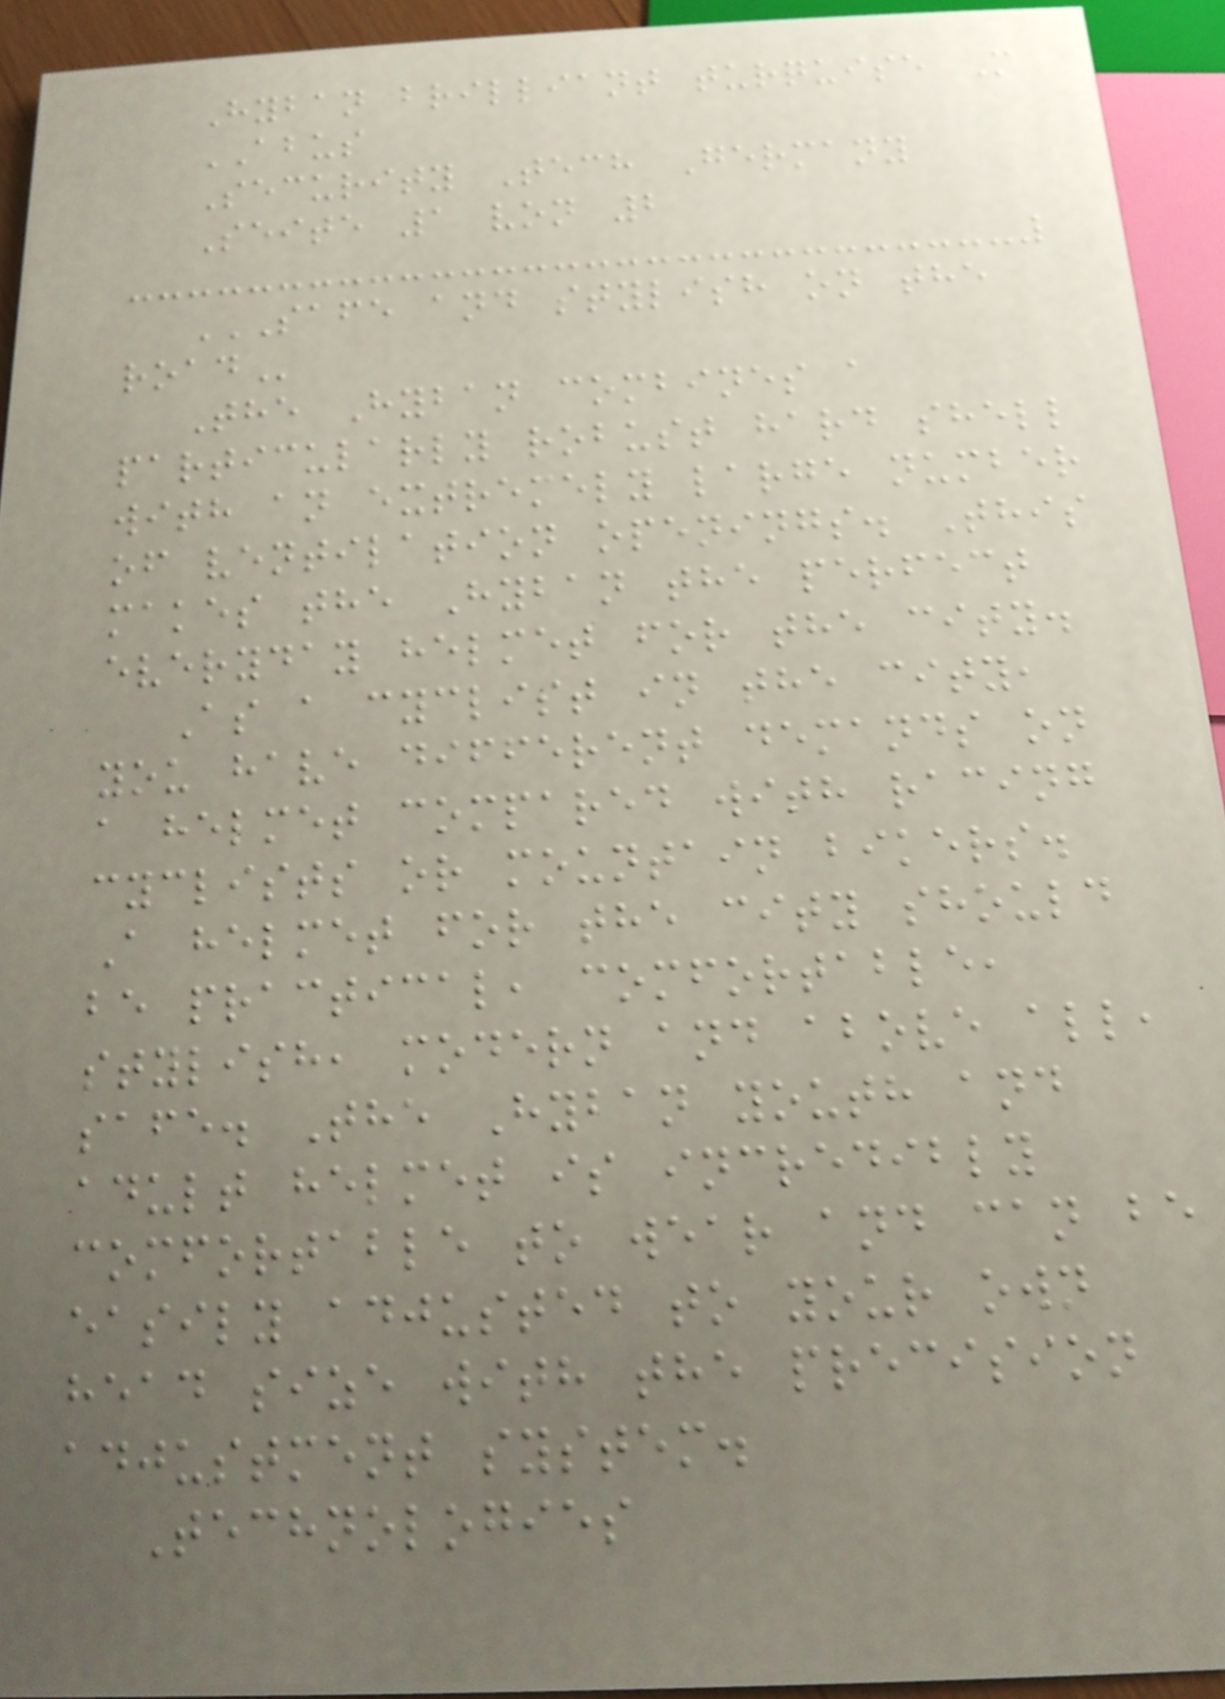Hyban brilliant turquise M
ABUS
Security Tech Germany
Seite 1 von 2
SAFE AND STYLISH ON THE
ROAD
The Hyban combines a
particularly robust hard shell
with an extremely large number
of ventilation openings. This
makes the Hyban the perfect
everyday helmet for the city.
As a cyclist in the city,
you have different demands on
a helmet compared with racing
cyclists or mountain bikers.
A helmet for the city should
be practical, comfortable,
stylish, modern and above all,
safe. The Hyban youth and
adult helmet is incredibly
comfortable to wear and can be
easily adjusted to your own
head size with the precision
adjustment system.
Technologies
